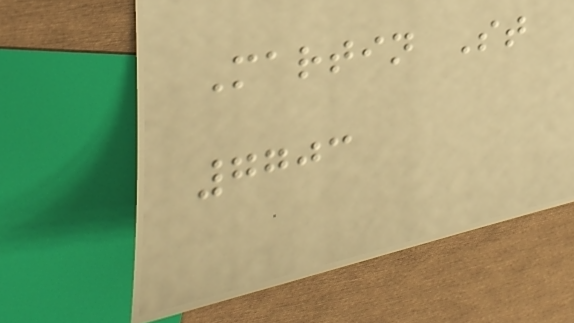Martin St
7703
